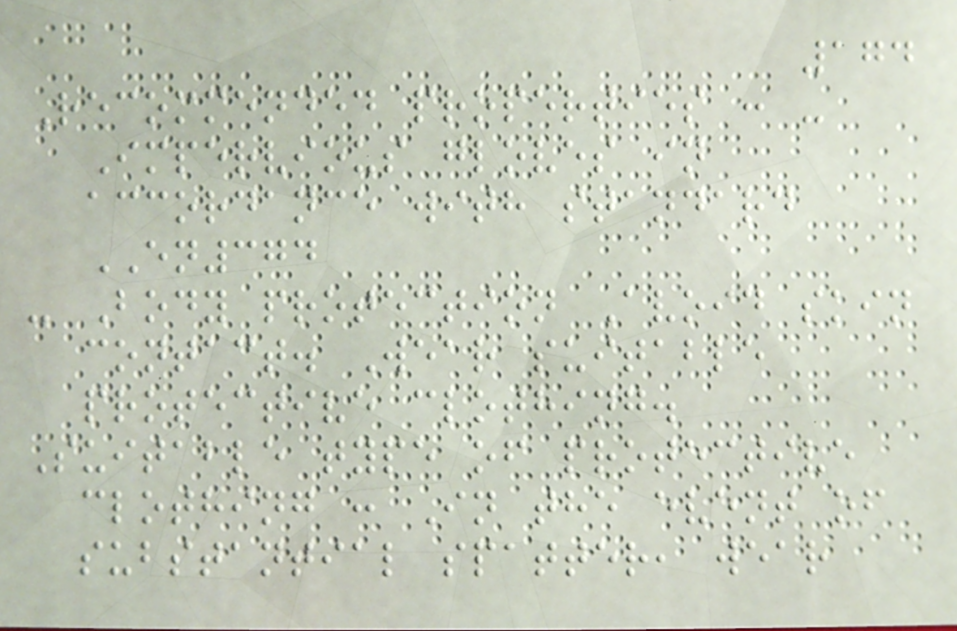174
Recommended properties : -
Impervious gloves in
accordance with standard
EN374
- Body protection Avoid skin
contact. Wear suitable
protective clothing.
Suitable type of protective
clothing : In the event of
substantial spatter, wear
